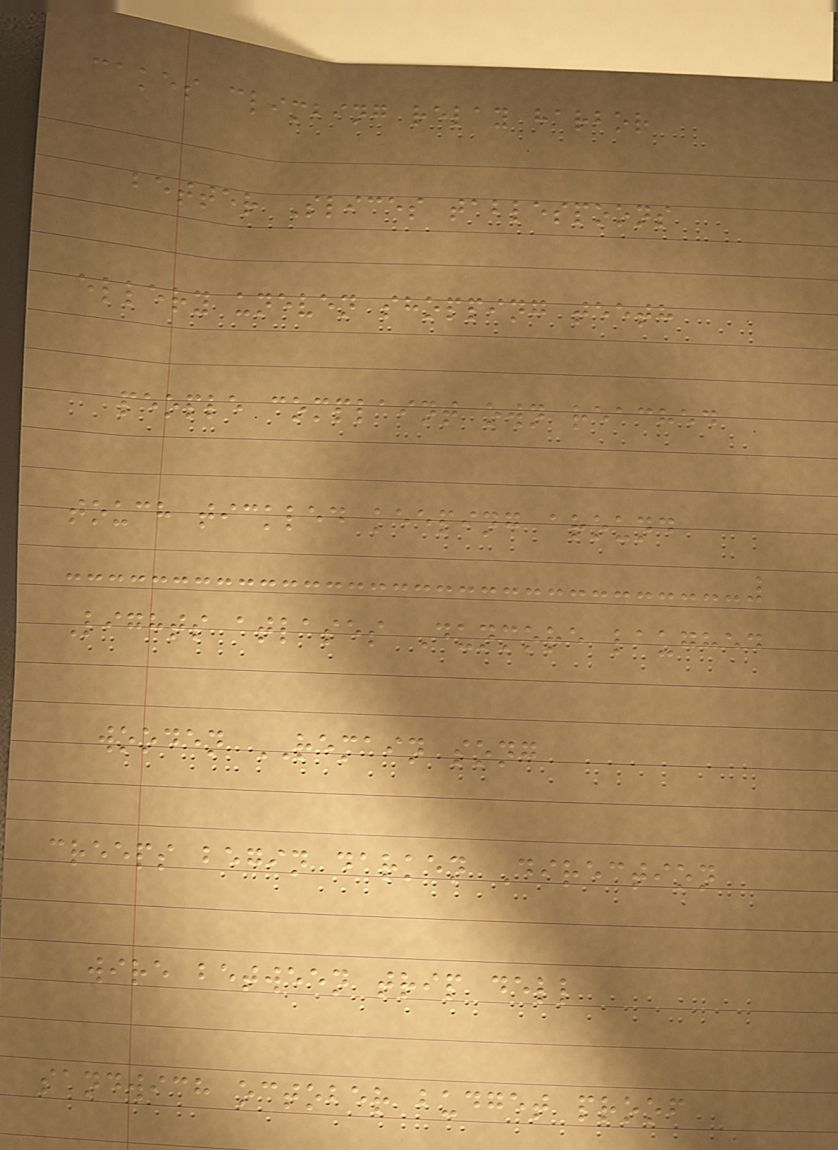cakes climbing relay harbor
better Slices tablespoons
ellery uneven shopping teeth
people complaint own reached
touch tickled keeping around
Lights atlases Dunmore laughed
wooden REMAIN song
creeps begin darken Direction
wire between trip dell
sandwich october budget proof
